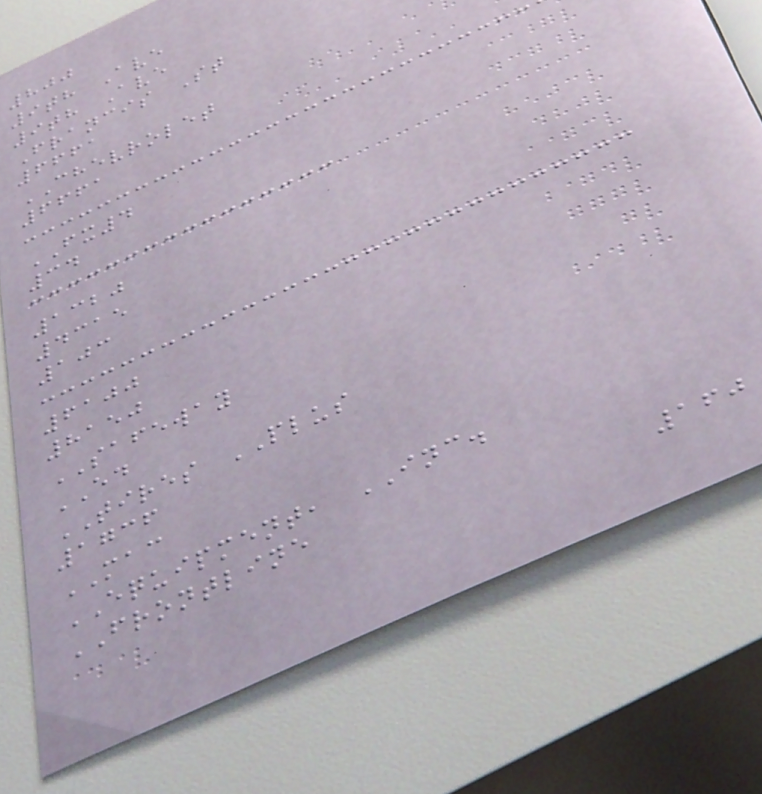800
9th Ave
9th Ave
Francis St
6661
CHEVROLET
6661
FX4
34
1320
4315
103
6100
8150
SAFEWAY
ED
TIRES PLUS
1736
MAC
EQUIPMENT, INC.
FRONTLINE
160
